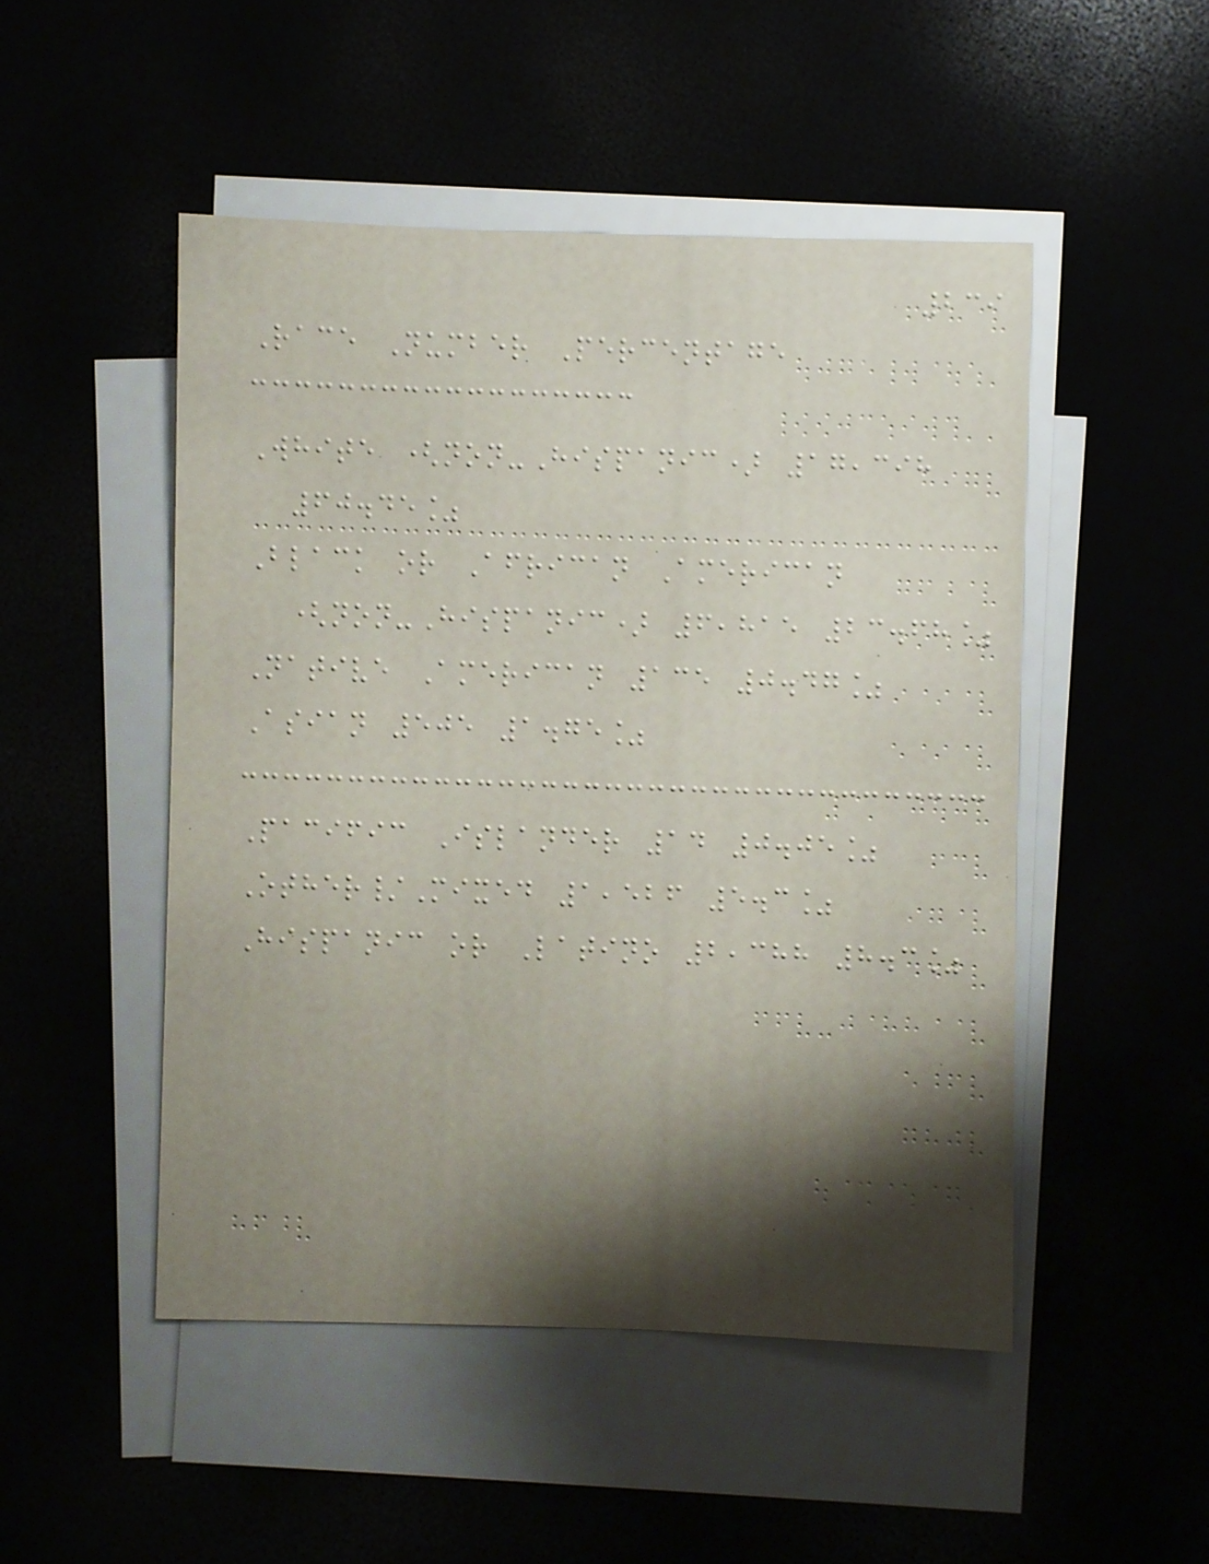239
Race Number Percentage
White (non-Hispanic) 17,398
60.45%
Black or African American
(non-Hispanic) 6,815 23.68%
Native American 135 0.47%
Asian 505 1.75%
Pacific Islander 14 0.05%
Other/Mixed 1,526 5.3%
Hispanic or Latino 2,388 8.3%
